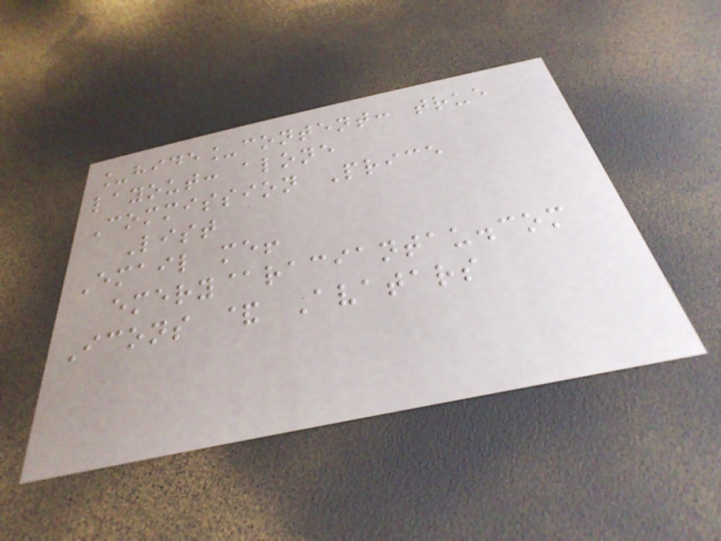_hide_content: true
layout: alone
Commission Price
List
Email me!
emery@raciantau.com
Icons & Avatars
